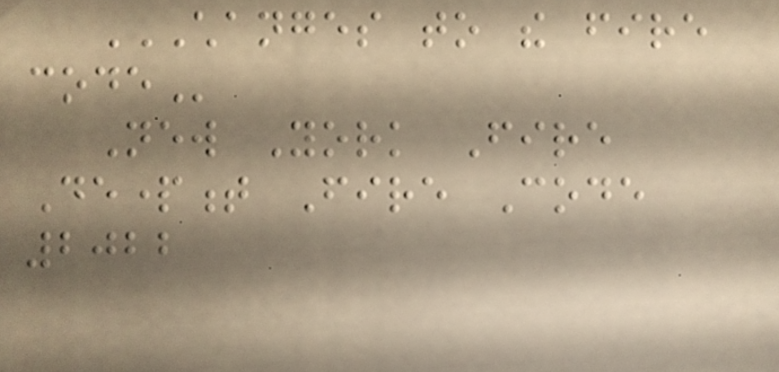CHANGES TO THE FIRE
CODE
New York Fire
Department Fire Code
2022
